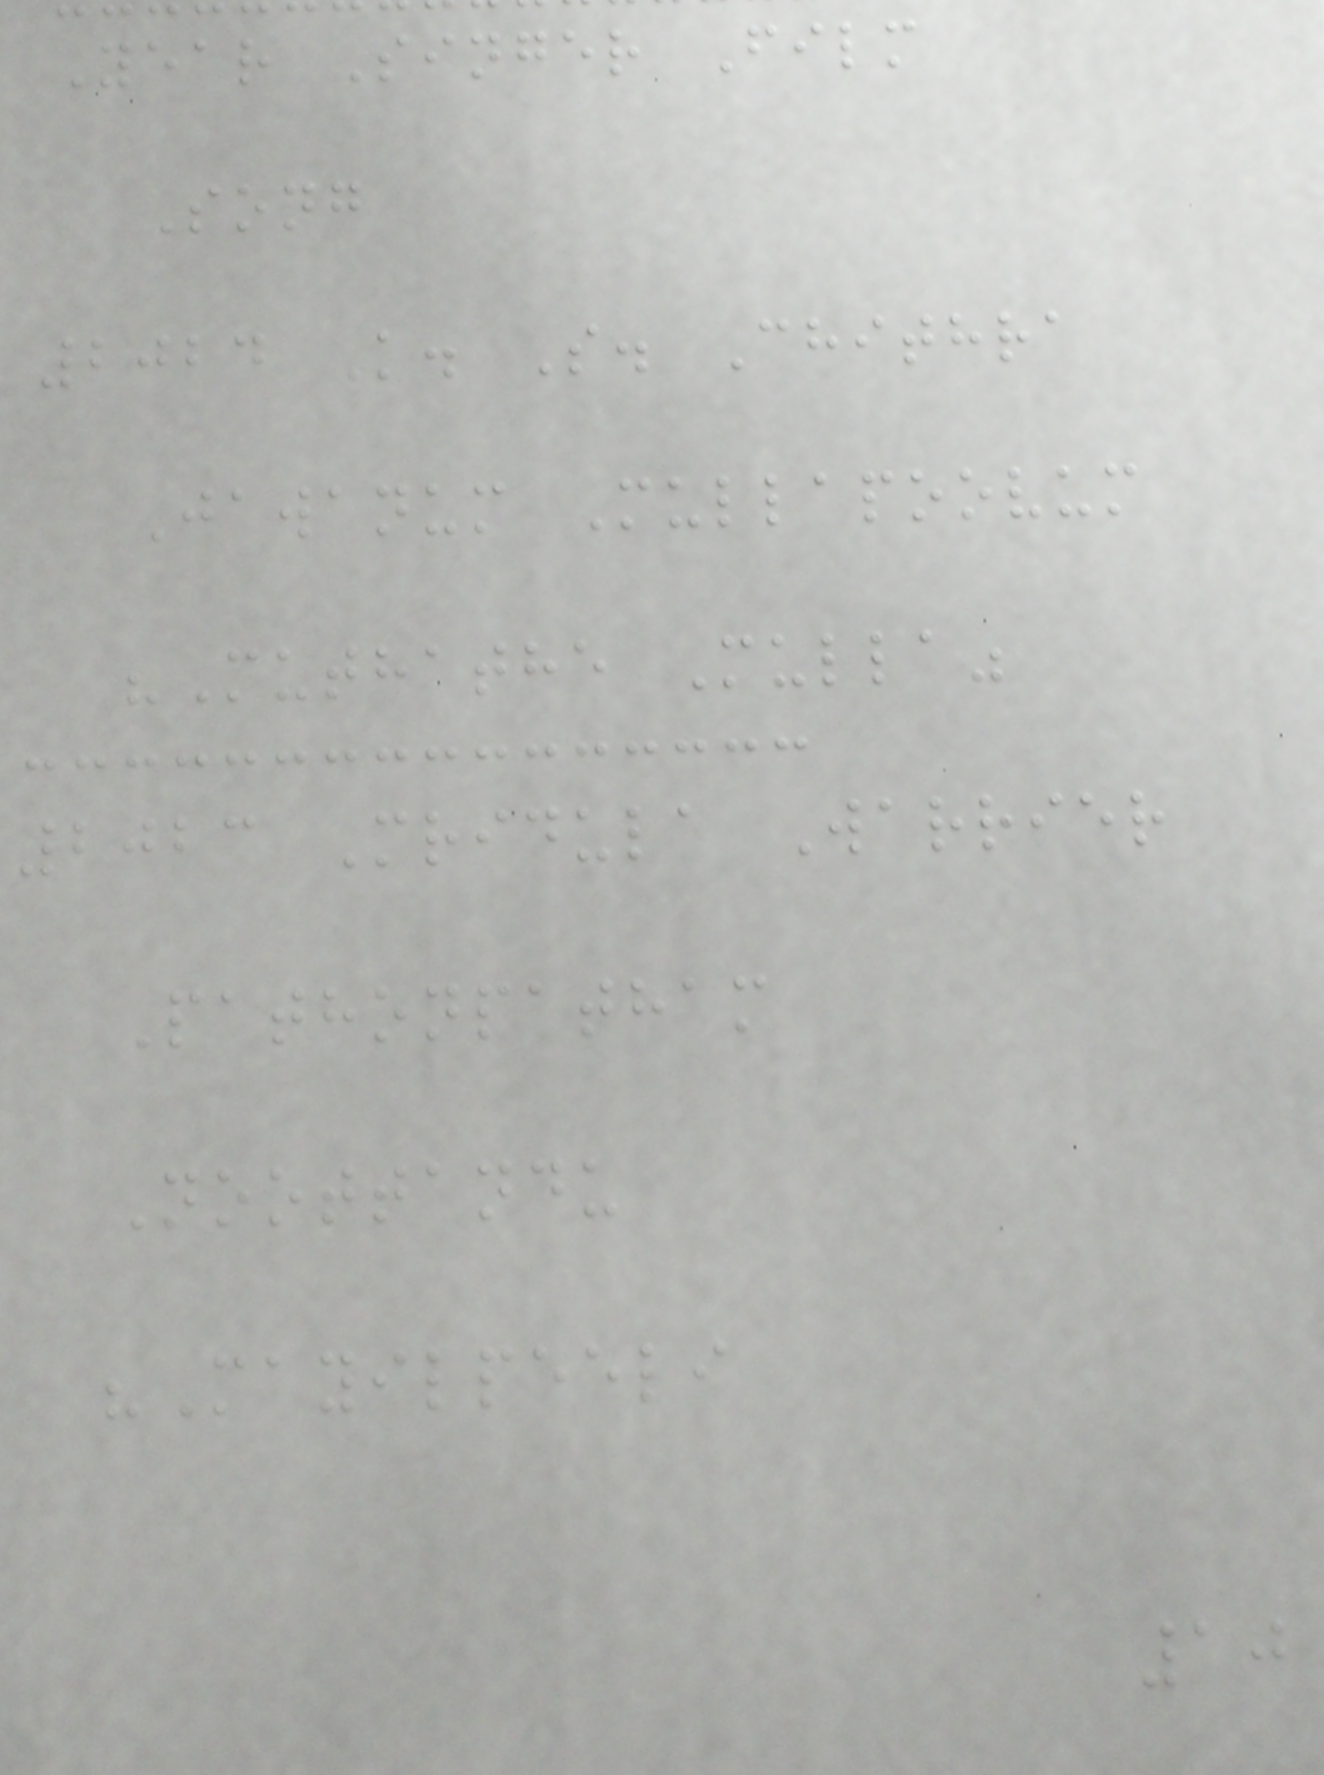Year Singer Film
Song
2024 K. S. Chithra
Jawanum Mullapoovum
"Muthathe Mulla"
2023 Mridula Warrier
Pathonpatham
Noottandu
"Mayilpeeli
10
